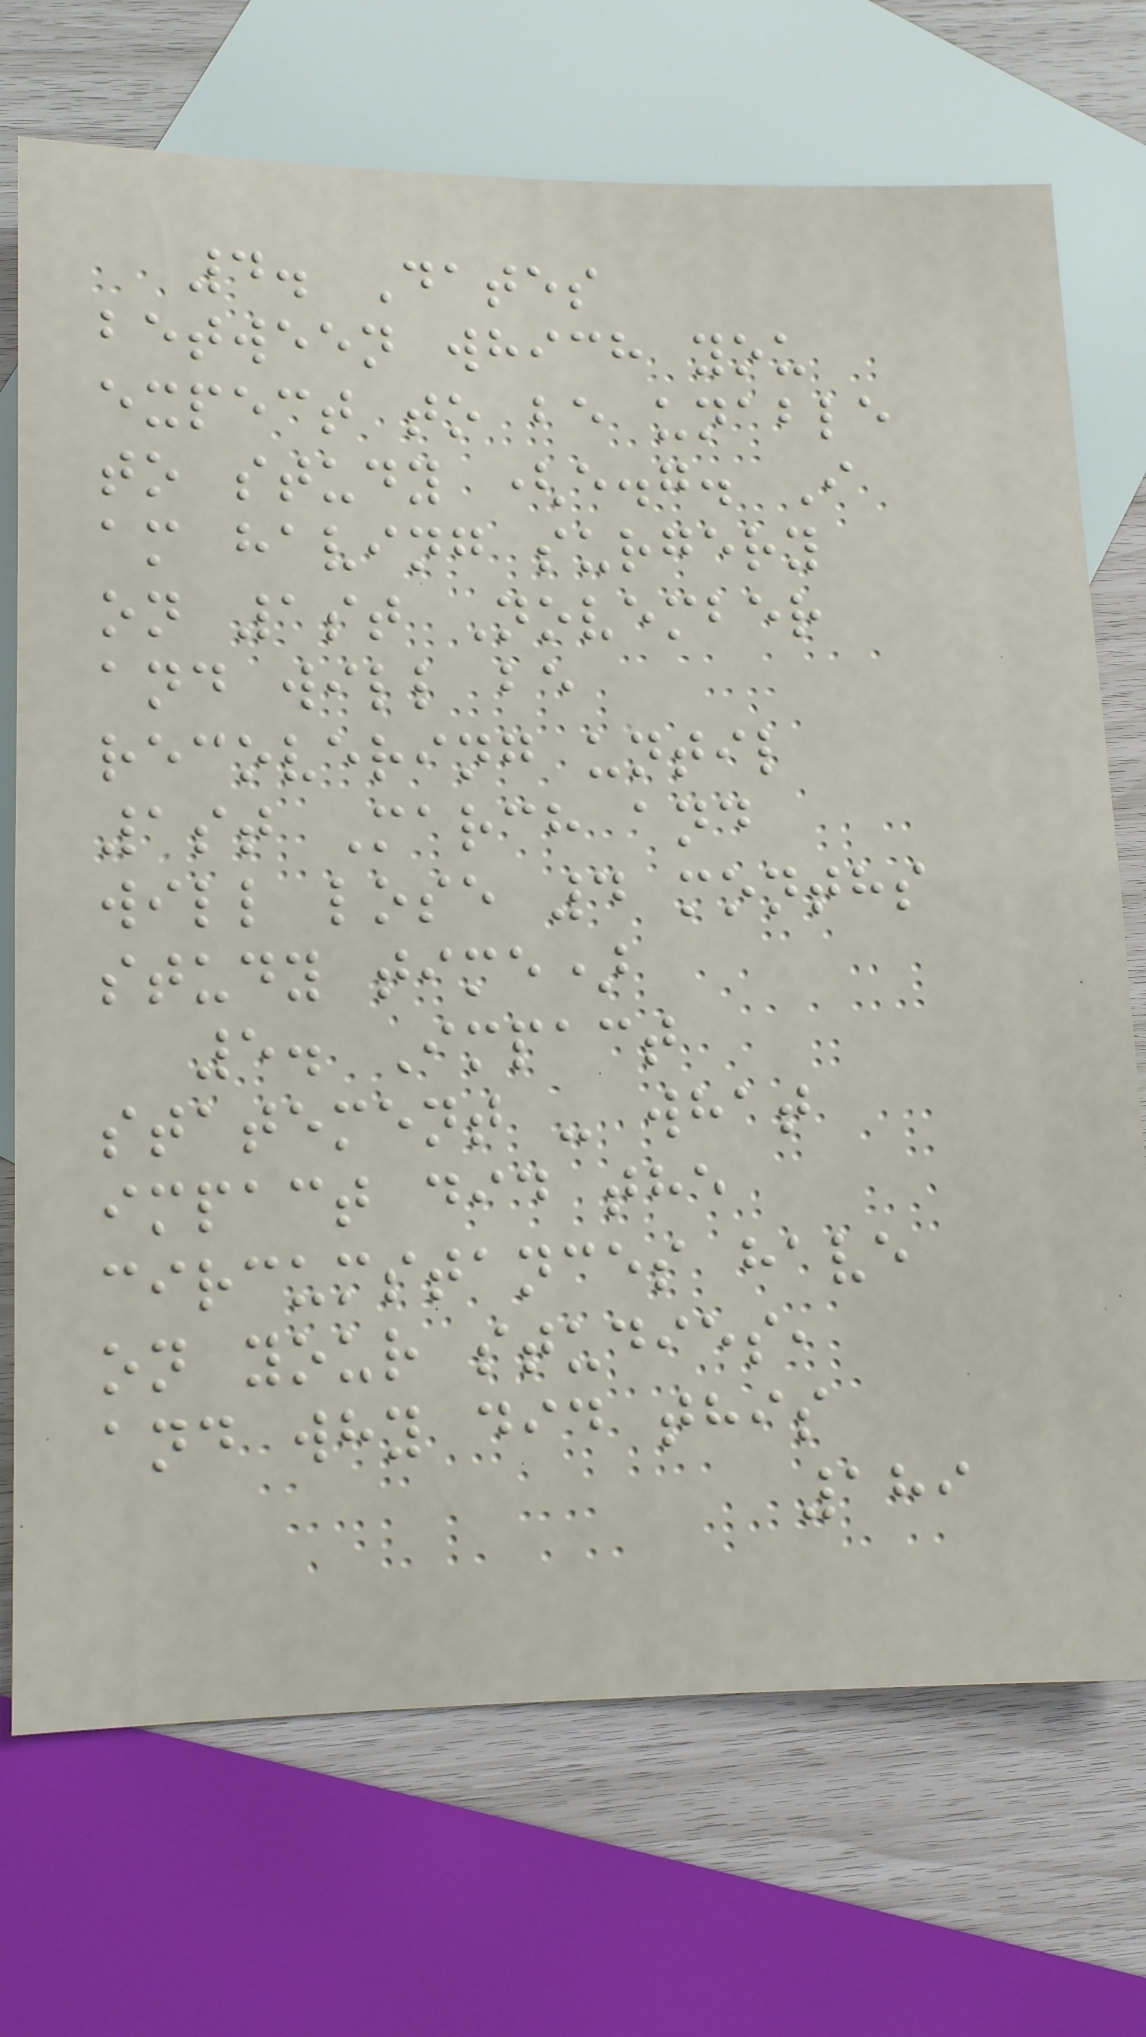4. Dates
between which you
expect to be unable
to study (e.g. I
am having surgery
on 1st November
and will be
recovering until
1st March and
will lose 4 months
study time)
5. Impact
statement - what
impact did the
circumstances have
on your studies,
and why did this
189
